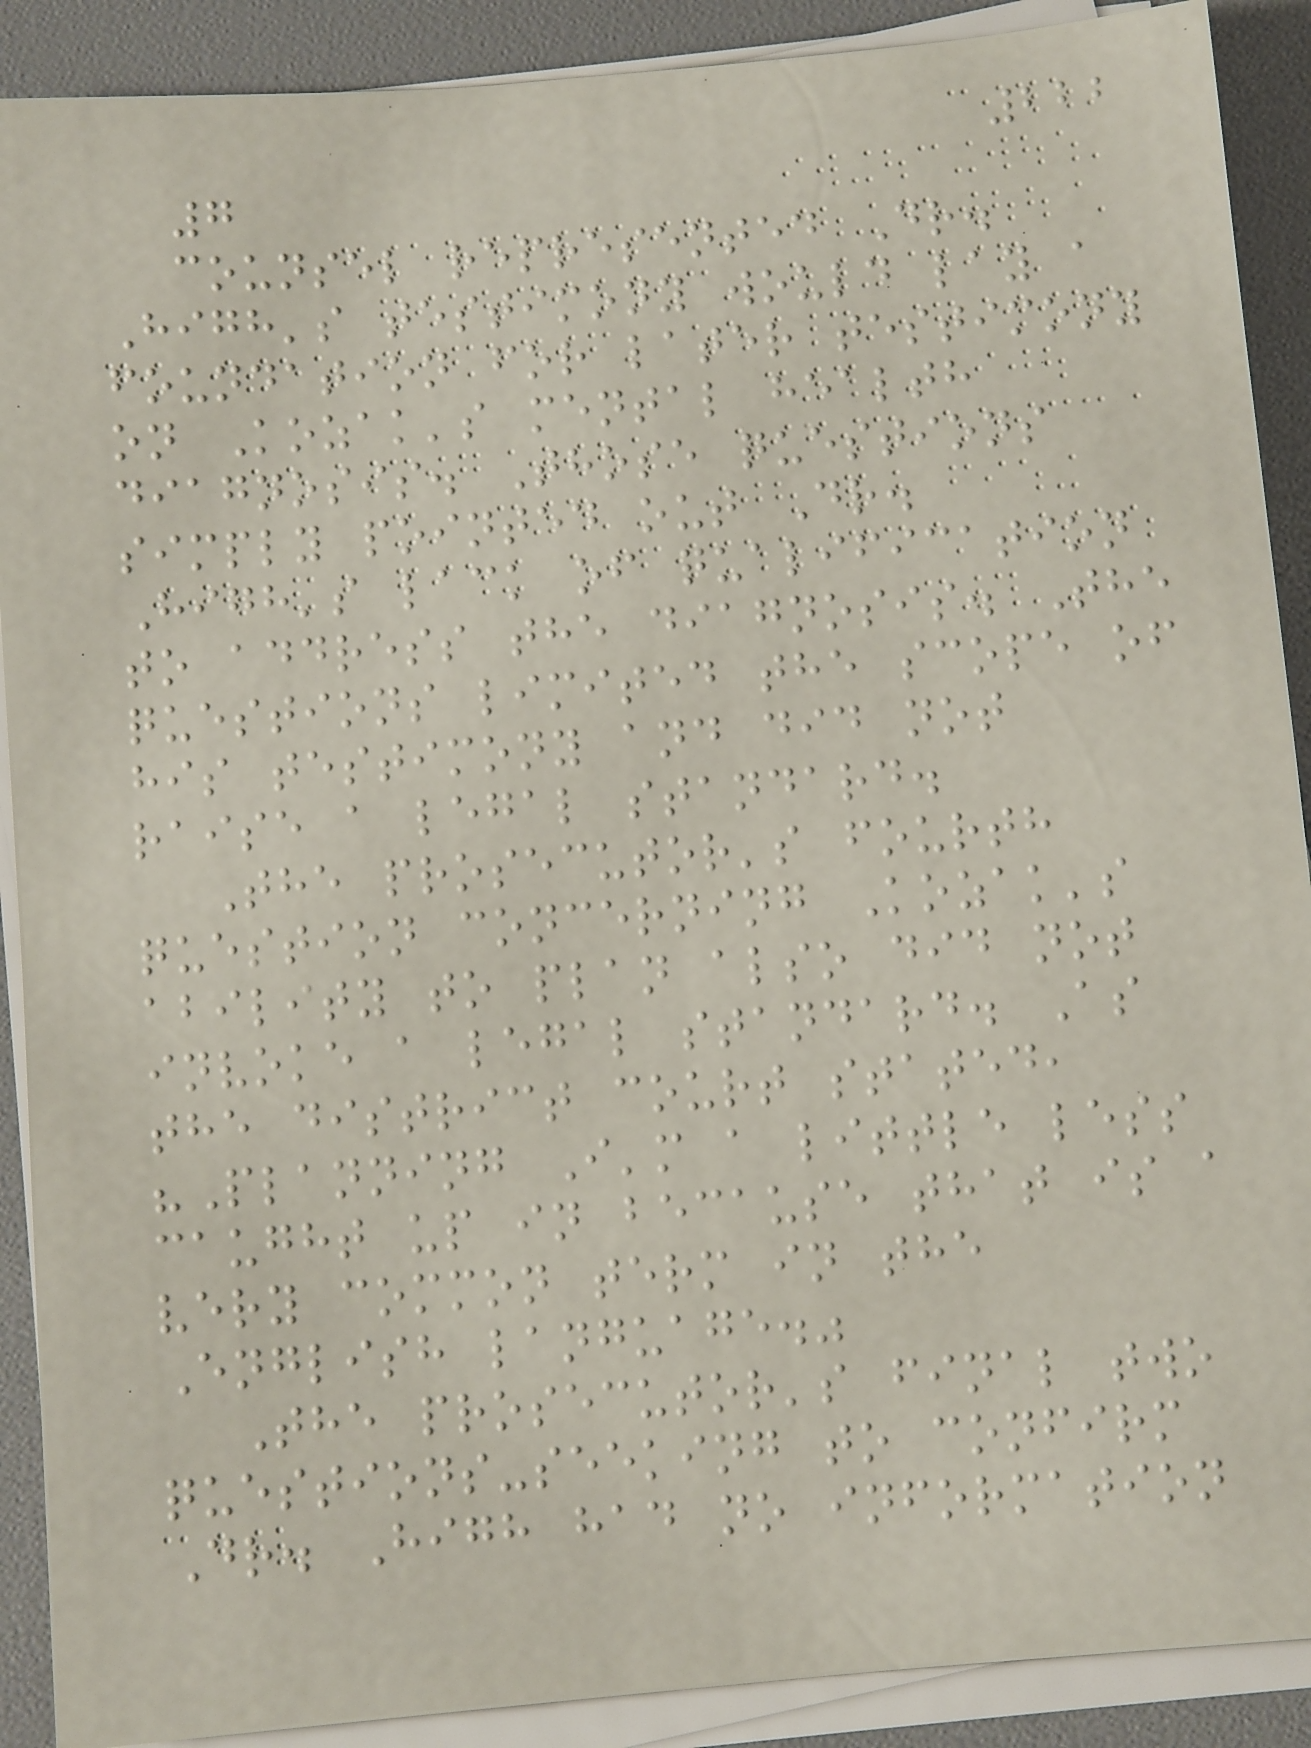222
7
counsel represented Dr.
High's testimony would lay a
foundation for later testimony
on Kozak's mental health
diagnosis. Those questions
simply pointed out Dr.
High's lack of qualification
to address the diagnosis. The
questions limited the scope of
his testimony and did not
raise a legal standard.
The prosecutor's fourth
question concerning Kozak's
ability to plan also did not
invoke a legal standard. As
the district court stated,
"Planning I'm a little less
caught up in because that is a
very common term in the
English language."
The prosecutor's final two
questions-seeking to confirm
Dr. High had no information
